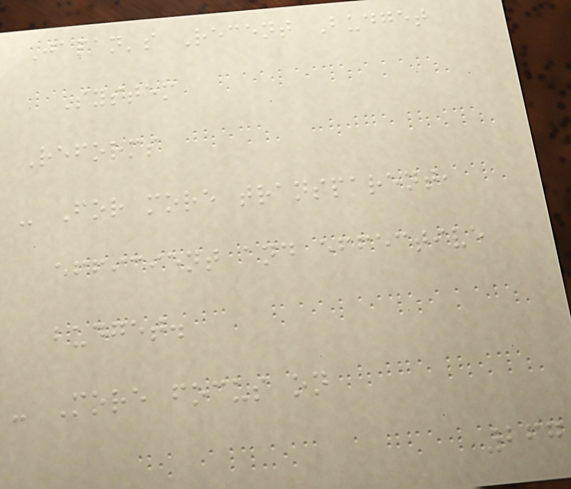Japan's Recent Budget
System
Reforms
- For more transparent,
efficient and effective
budget.
- More focus on
267
